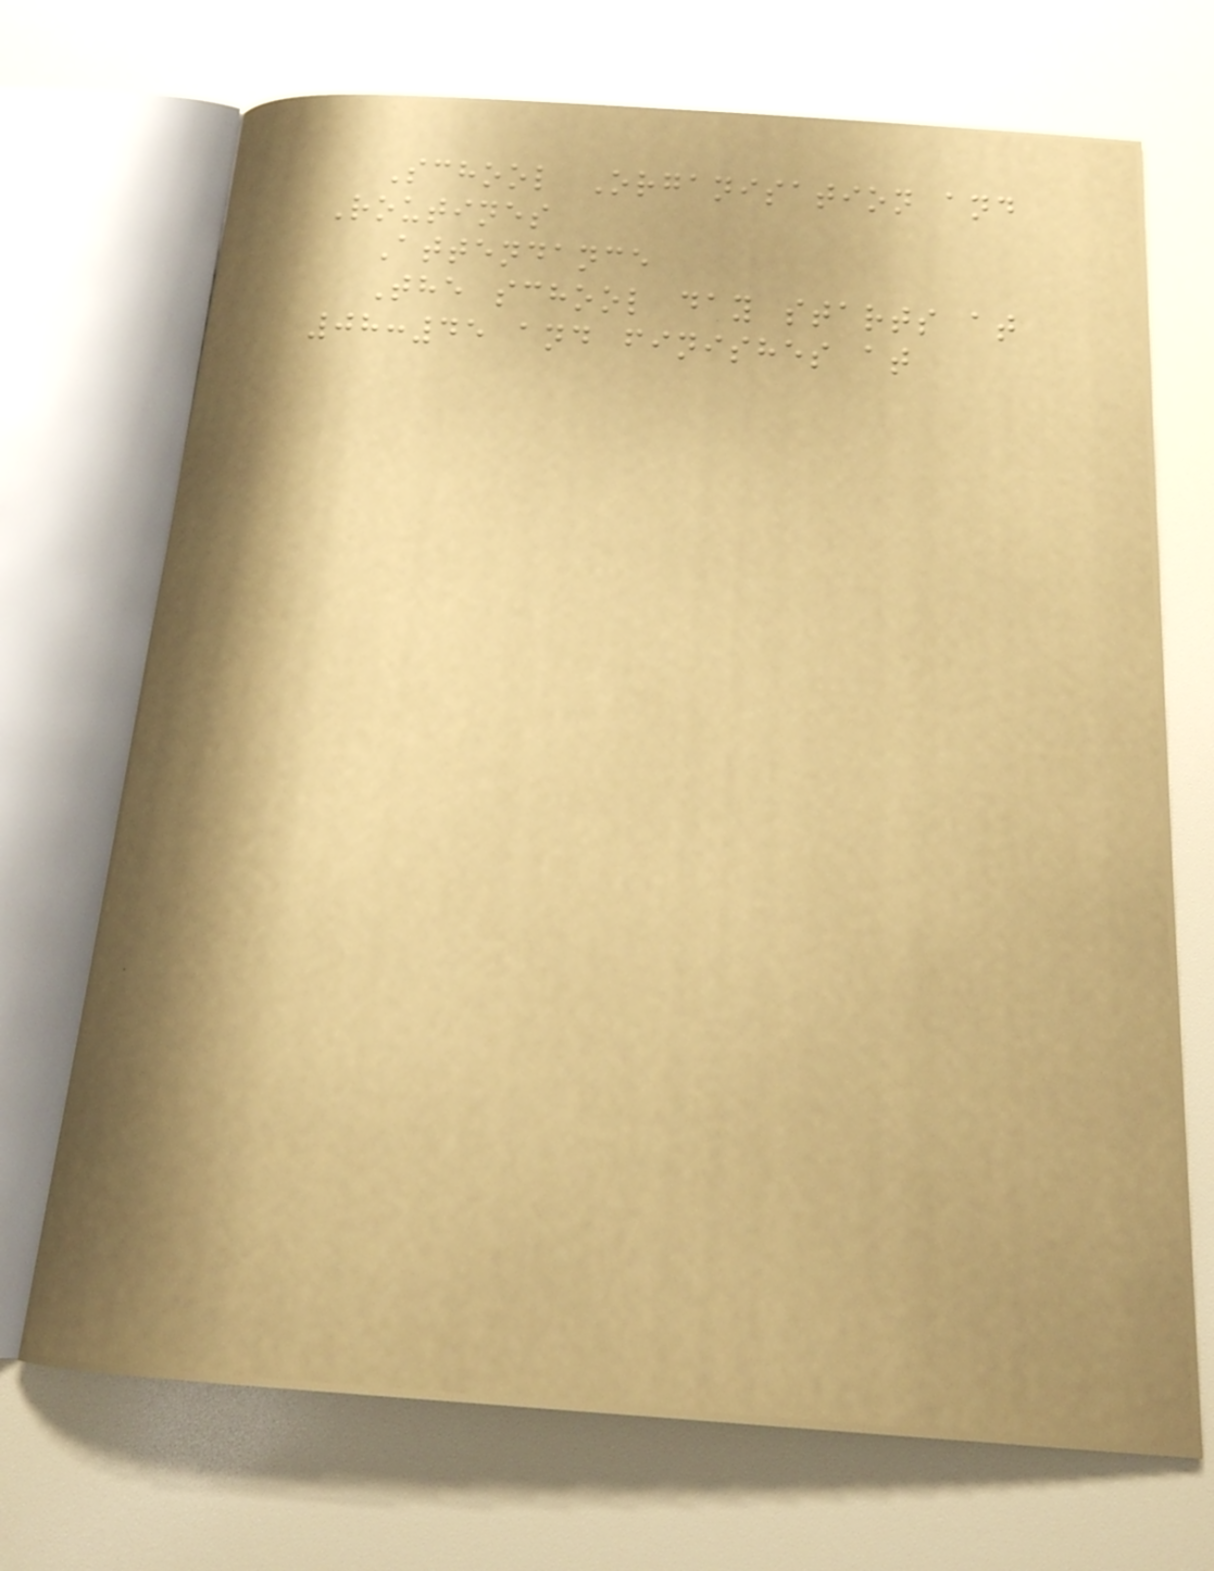School Organisation and
Routines
Attendance
The school day starts at
08:45 and finishes at
